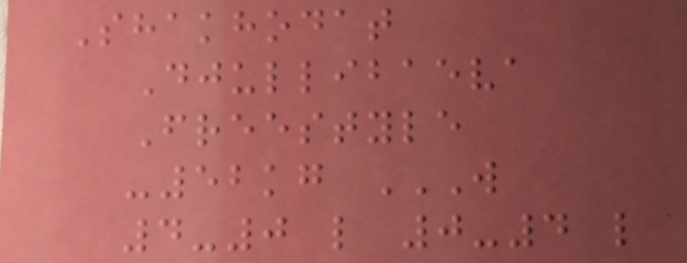Shakhodat
Djullibaeva
Freestyle
-52kg W
4-0 L 0-4 L
